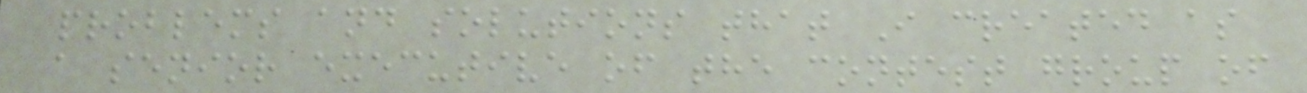problems and solutions that I created as
a senior executive of the contest group of
